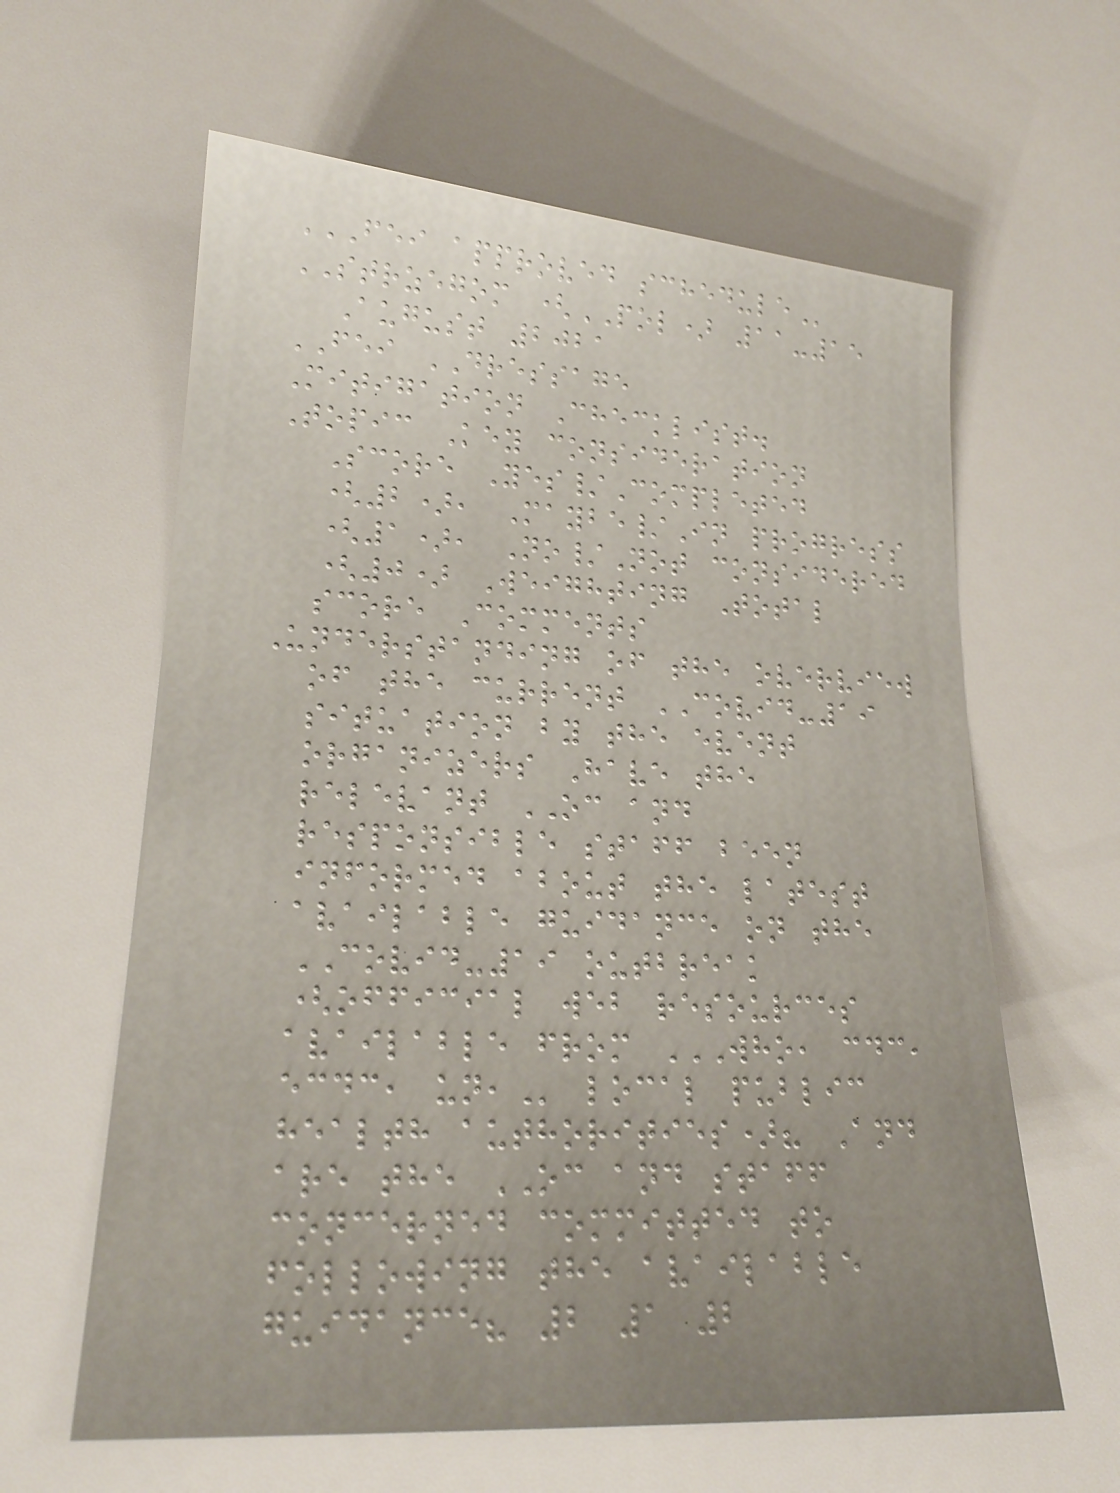FEI APPROVED SCHEDULE
STRZEGOM (POL) 11-15
August 2021
FEI DRESSAGE
Mitigation Checklist.
Topic Key consideration
Score Yes/Completed
(2), Maybe/In progress
(1), No/Not considered
(0) Weighting Total
score Comments
Understanding of the overview
of the current COVID-19
situation by the event
organizers Have the
relevant OC and
responsible staff been
informed about the latest
available guidance on the
COVID-19 outbreak
(official web resources
available from WHO, CDC,
ECDC, UN, local public
health authorities)? And
are the OC and staff
concerned committed to
following the available
guidance? 2 1 2
